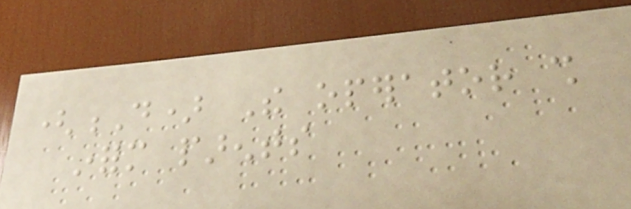(D) The operator shall
inform parents
